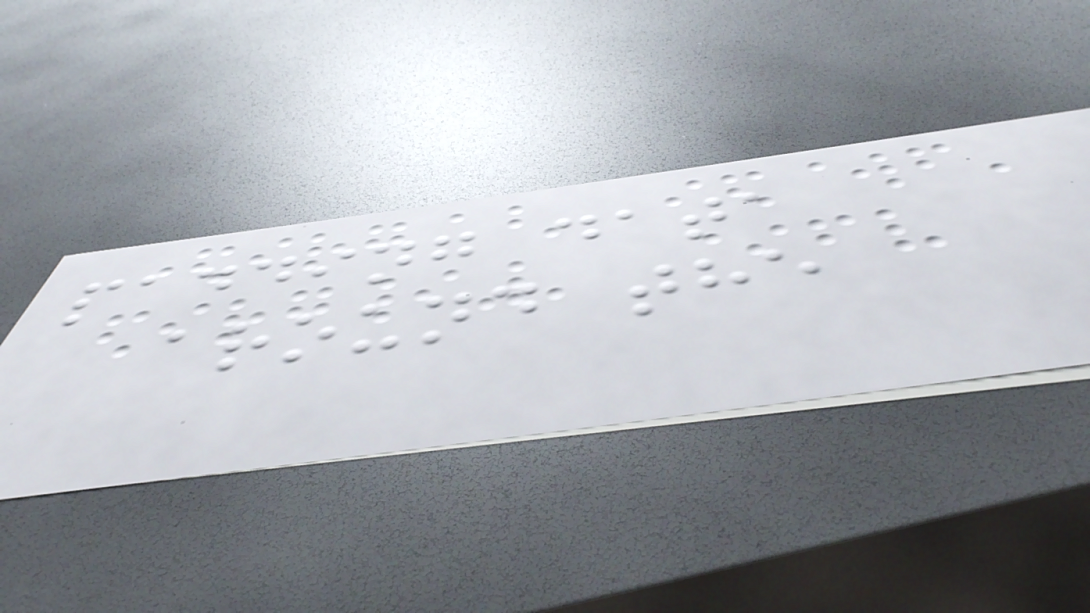padding data
around the
